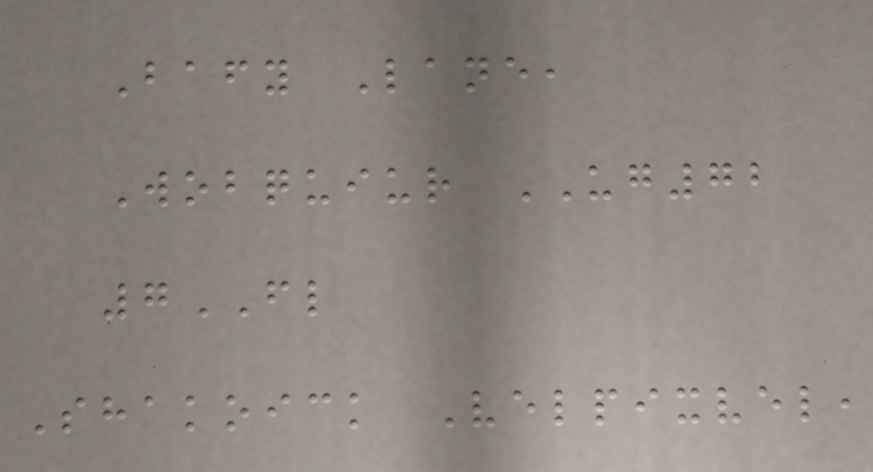Bafy Lane,
Wobquiur UG72
7FL
Shakoick Velpixvel,
